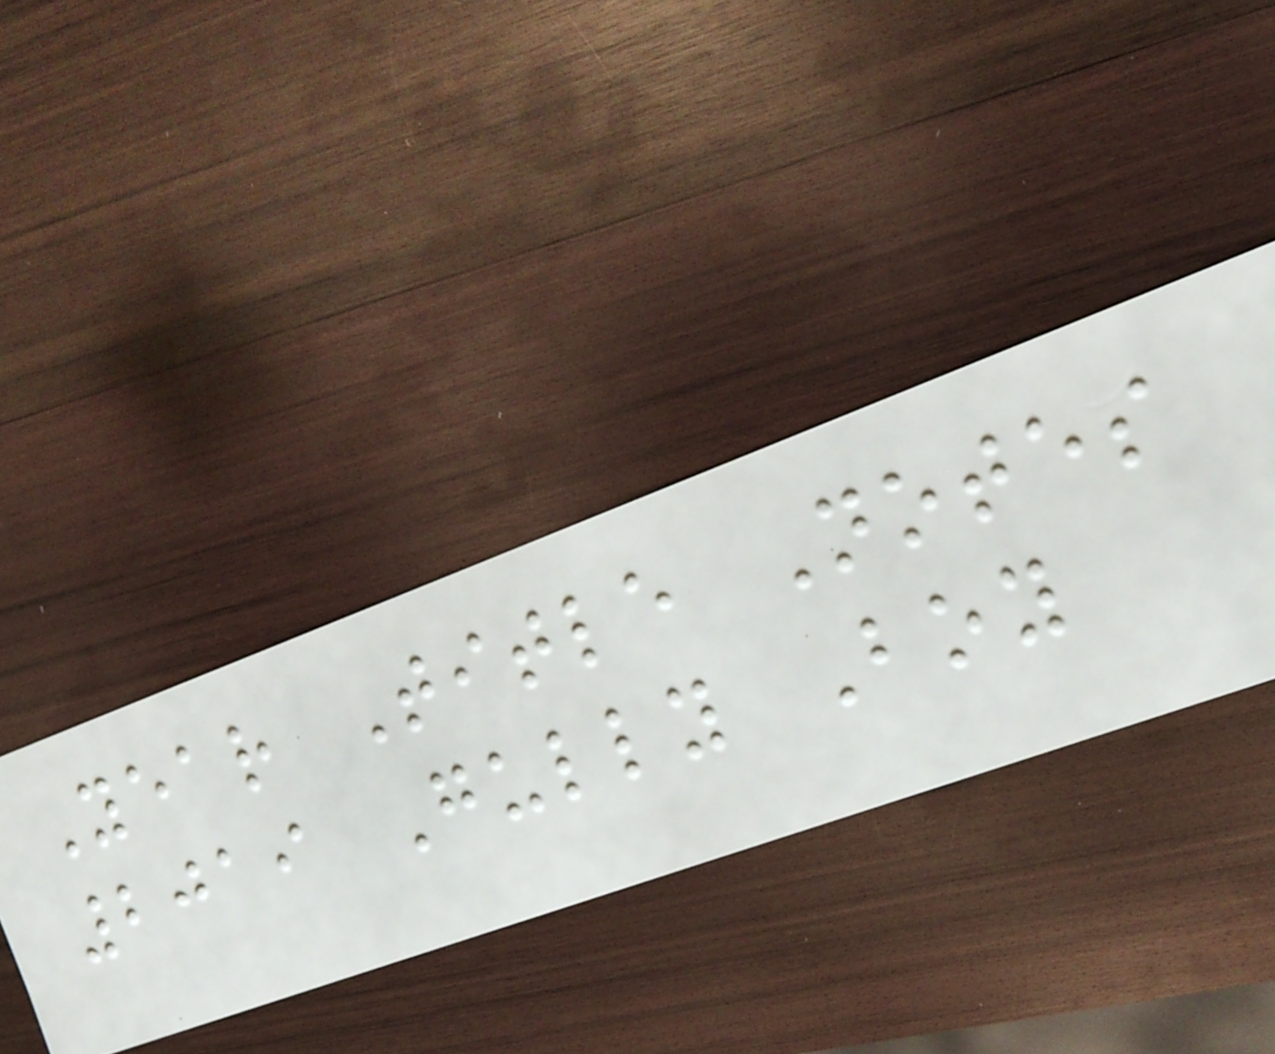Year Title Notes
2019 Gully Boy
